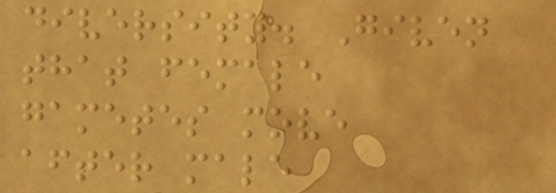diversity. Given
that female
gametes move
after male
